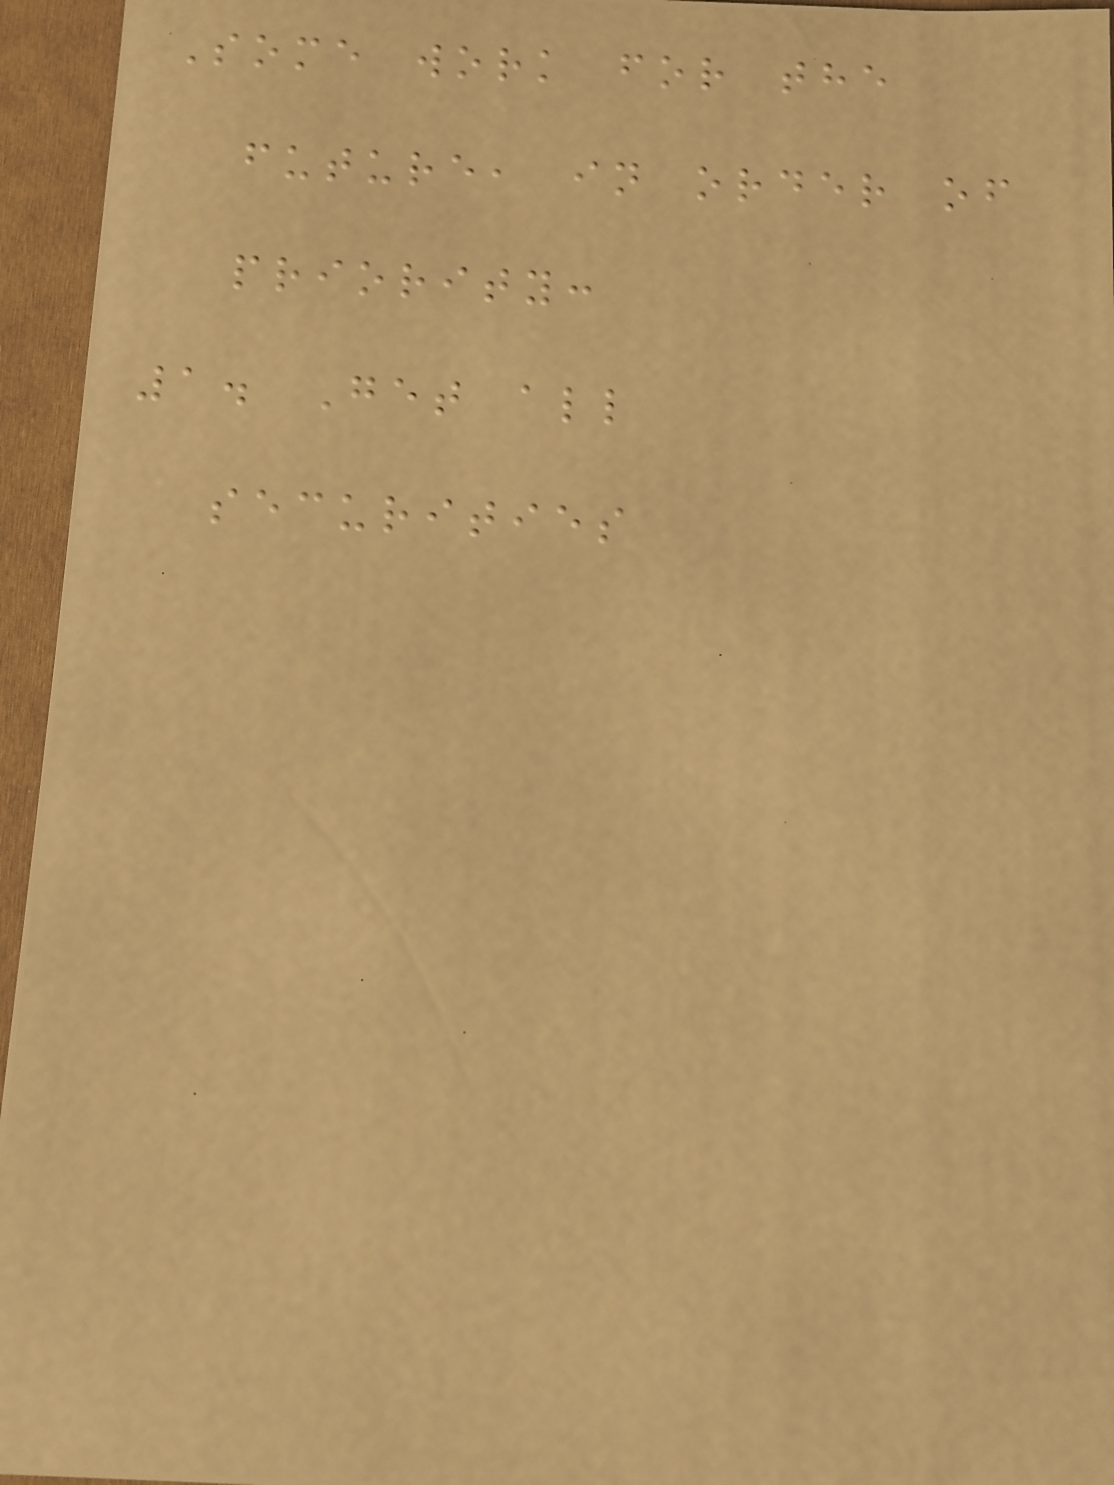Some work for the
future, in order of
priority:
1. Get all
securities
